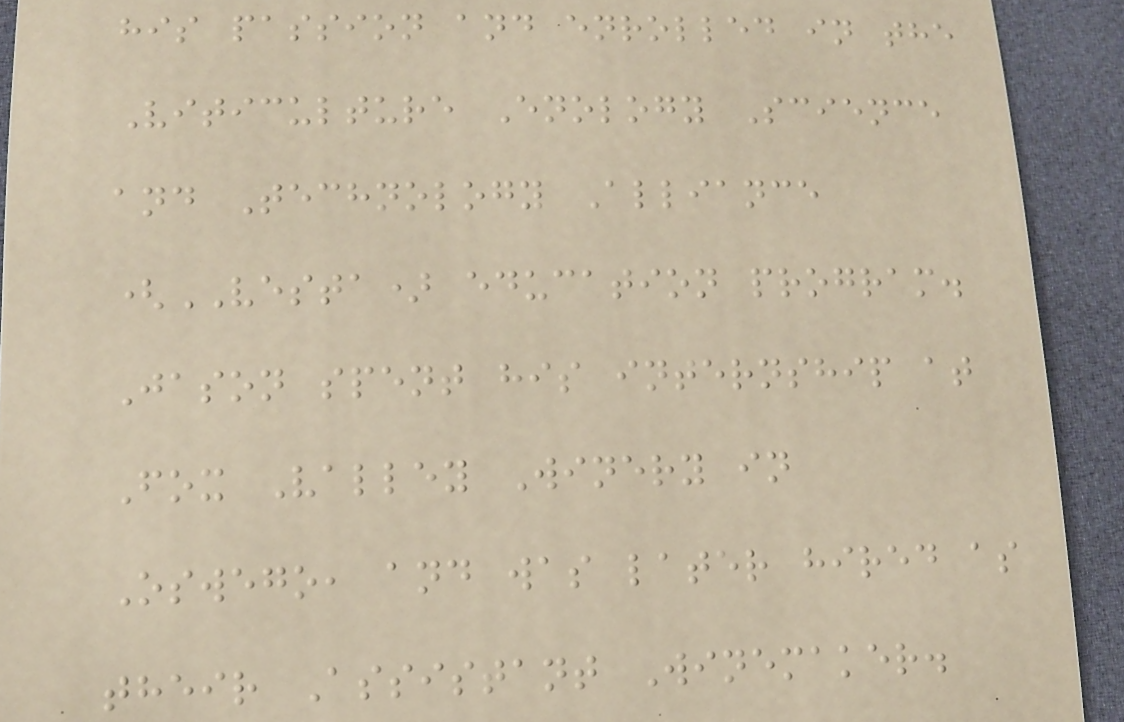his passion and enrolled in the
Viticulture Enology Science
and Technology Alliance
(VESTA) education program.
Jason spent his internship at
Fox Valley Winery in
Oswego, and was later hired as
their Assistant Winemaker.
